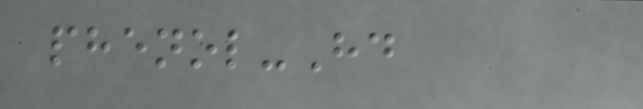phenol-Hd
